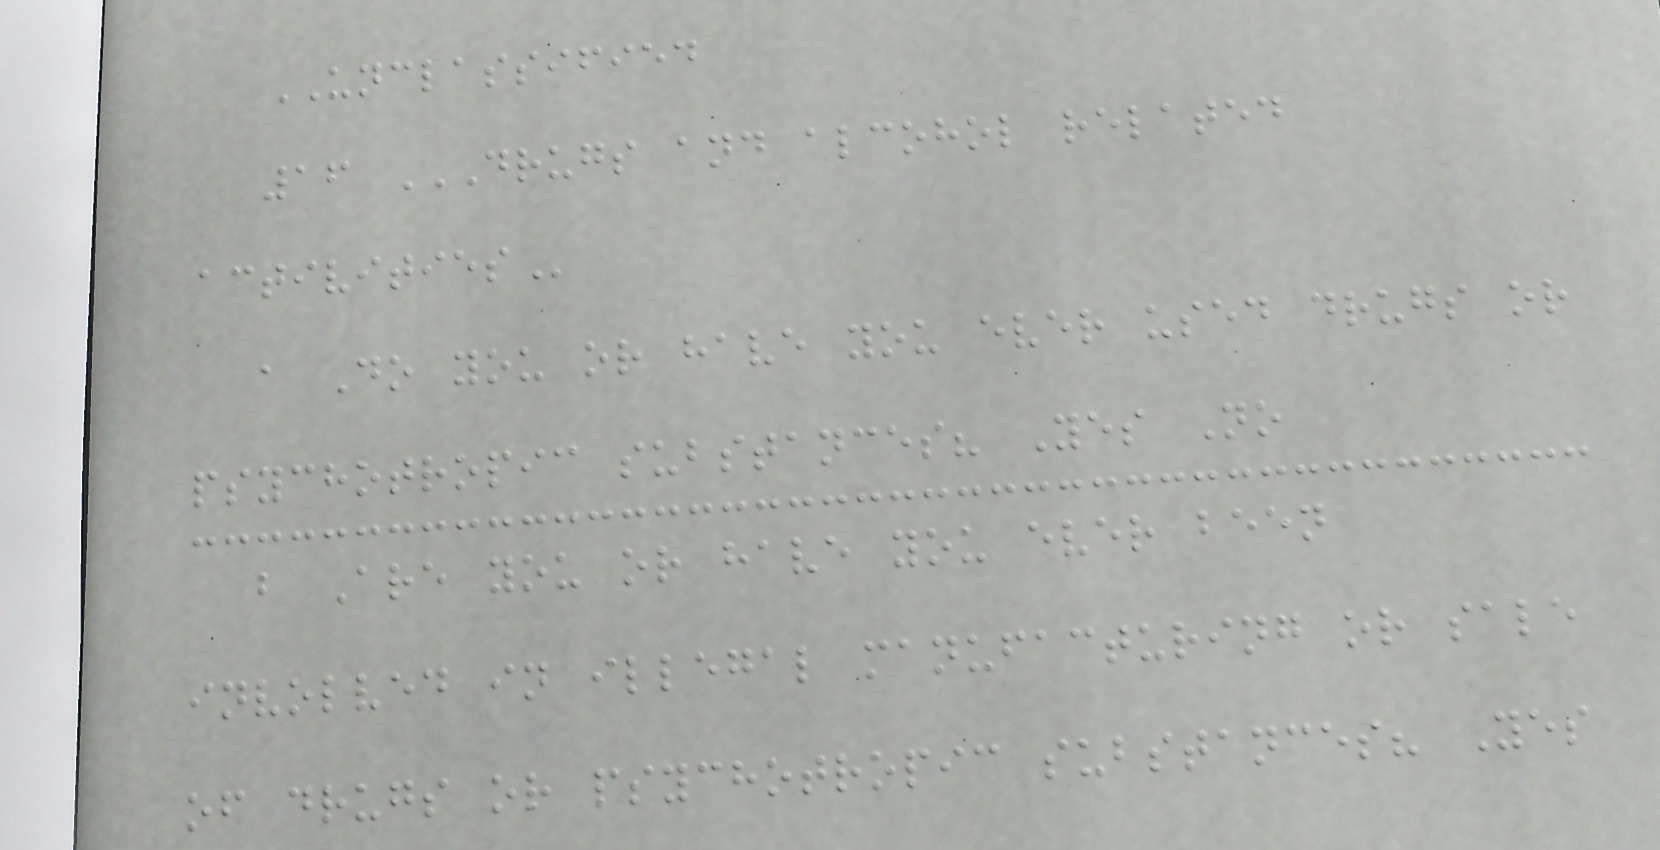UNCLASSIFIED
16 DRUGS AND ALCOHOL RELATED
ACTIVITIES
a Do you or have you ever used drugs or
psychotropic substances? Yes No
b Are you or have you ever been
involved in illegal manufacturing or sale
of drugs or psychotropic substances? Yes
